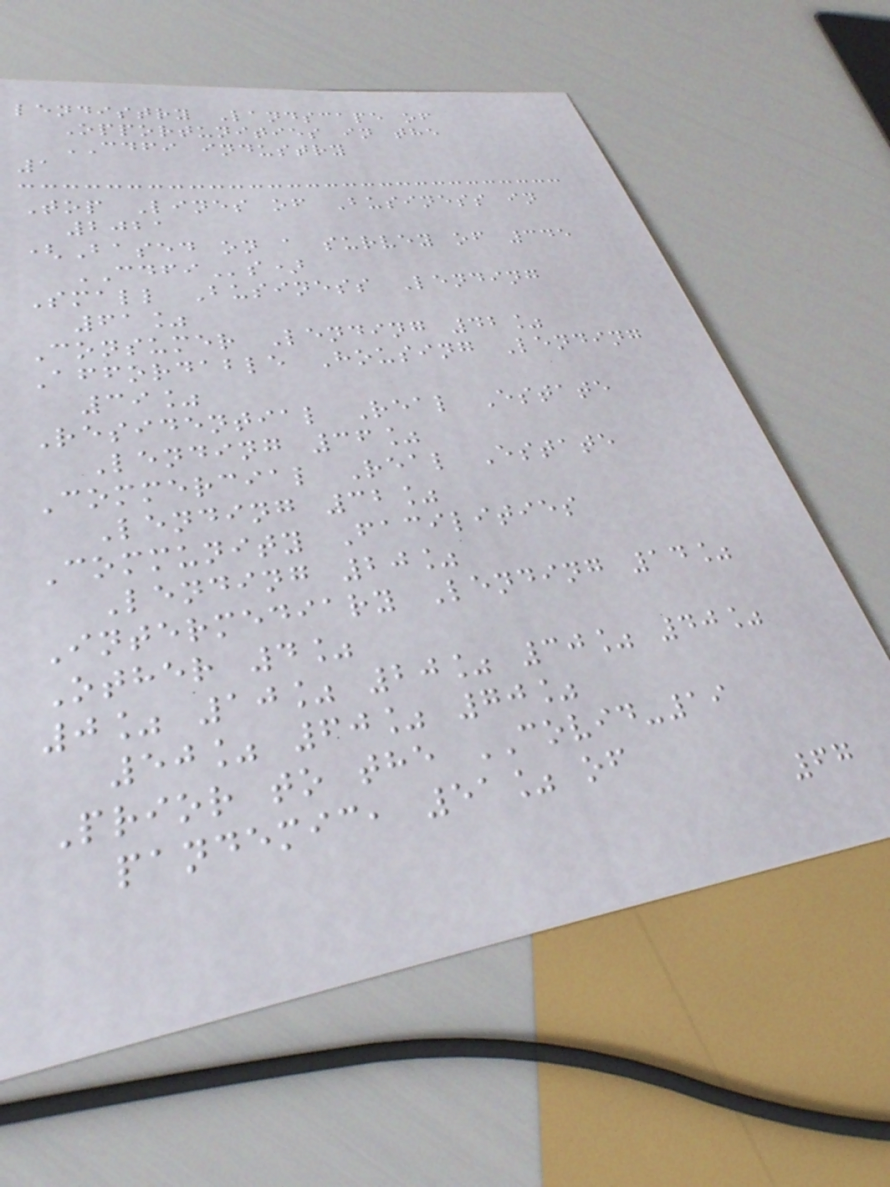lendistry Landscape of
Opportunities in the
CDFI industry
1
Top Lines of Business in
2021
(Based on a survey of 345
CDFIs)
Small Business Lending
61%
Consumer Lending 42%
Affordable Housing Lending
39%
Residential Real Estate
Lending 36%
Commercial Real Estate
Lending 32%
Community Facilities
Lending 20%
Intermediary Lending 14%
Other 4%
0% 10% 20% 30% 40%
50% 60% 70%
Prior to the COVID-19
pandemic, 51% of
67
